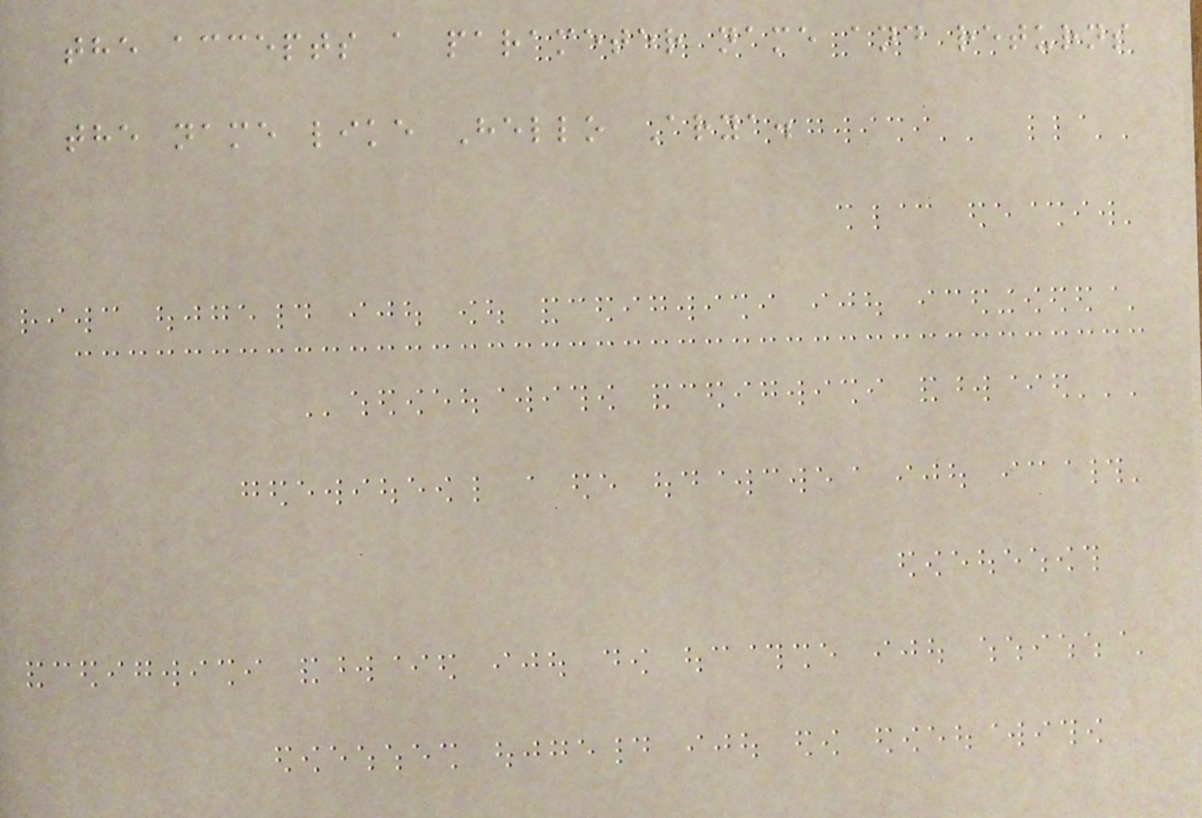the accepts a parameter name and returns
the name like Hello Arya.
